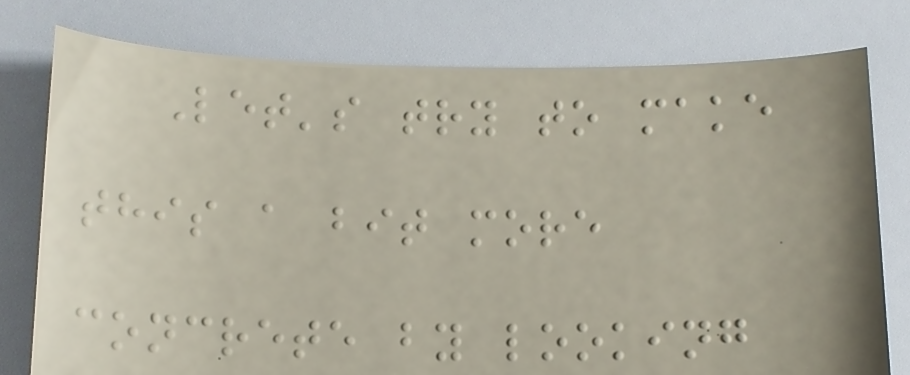Let's try to make
this a bit more
concrete by looking
